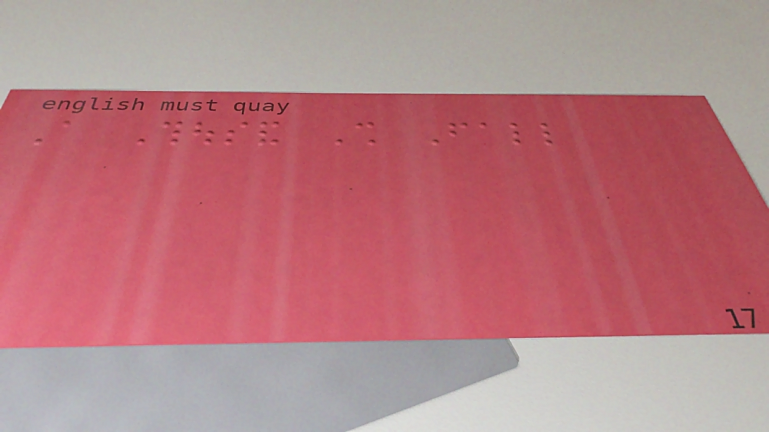A Thousand Shall Fall
